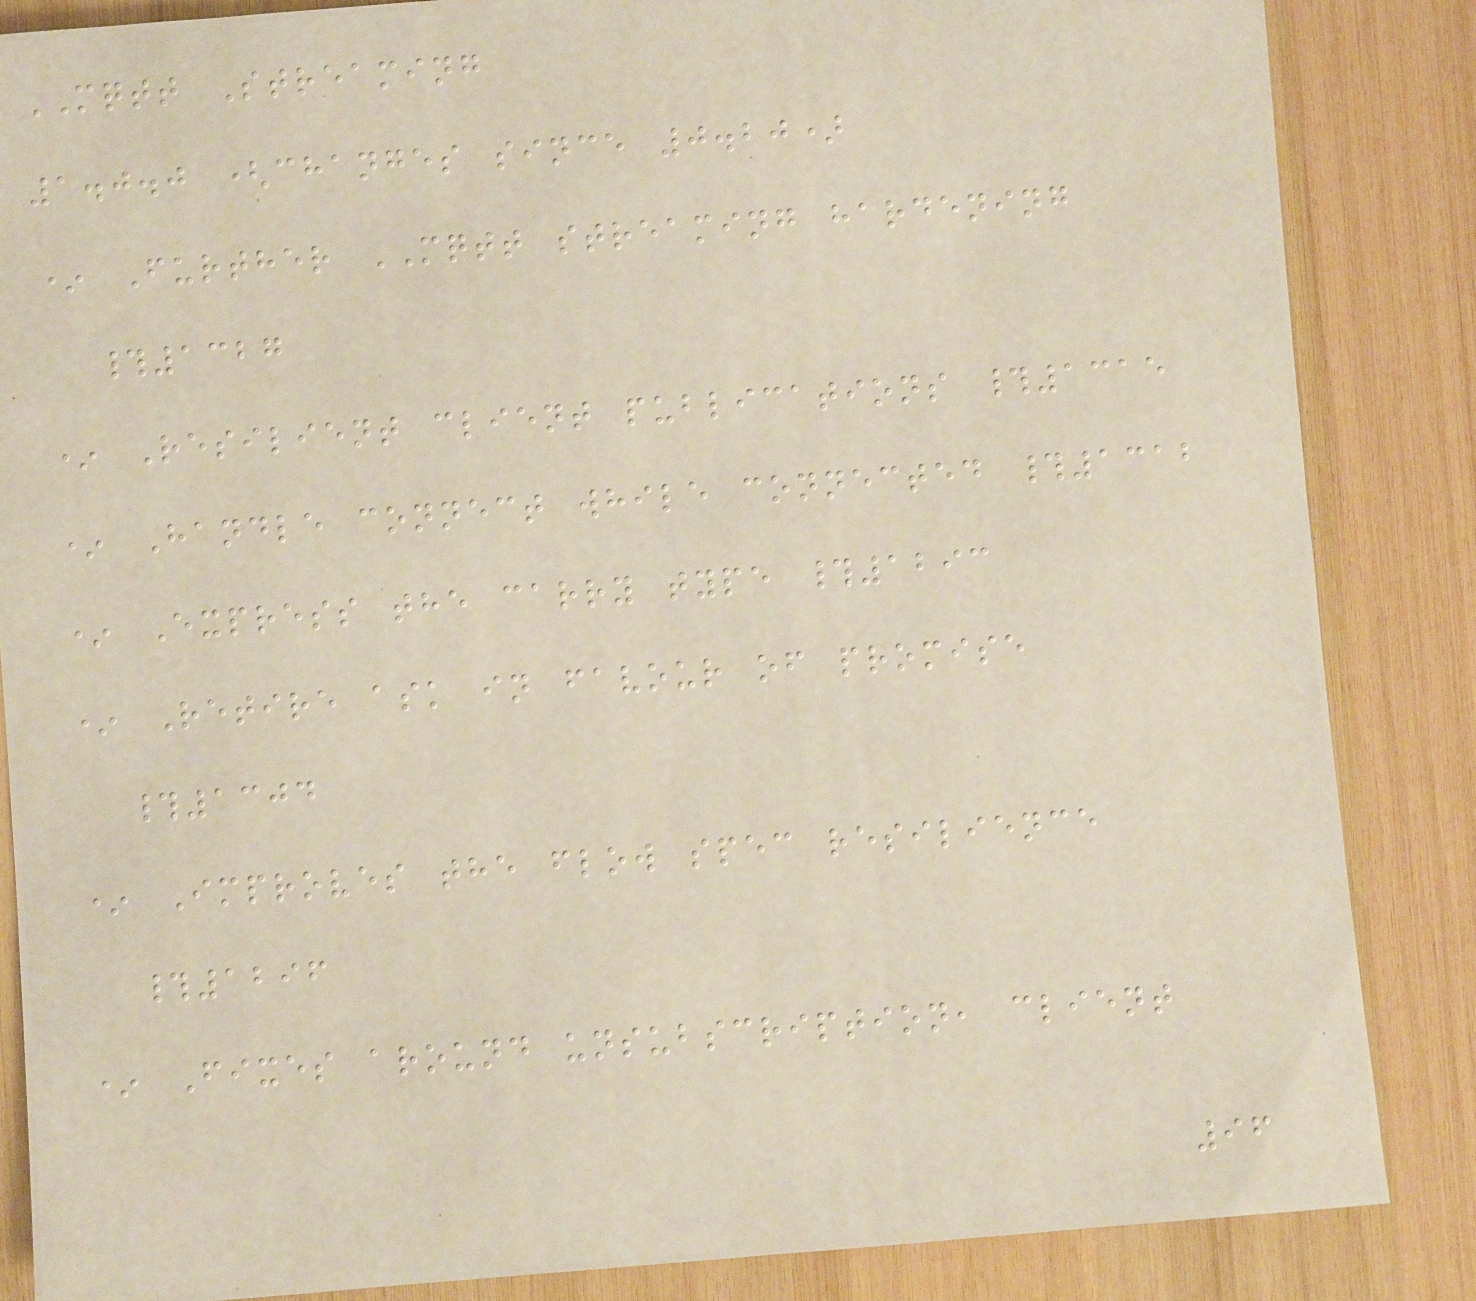MQTT Streaming
1.0.0 (changes since 0.20)
* Further MQTT streaming hardening
#1327
* Resilient client publications #1315
* Handle connect while connected #1312
* Express the carry type #1293
* Retire ask in favour of promise
#1304
* Improves the flow spec resilience
#1296
* Fixes around unsubscription, client
96
